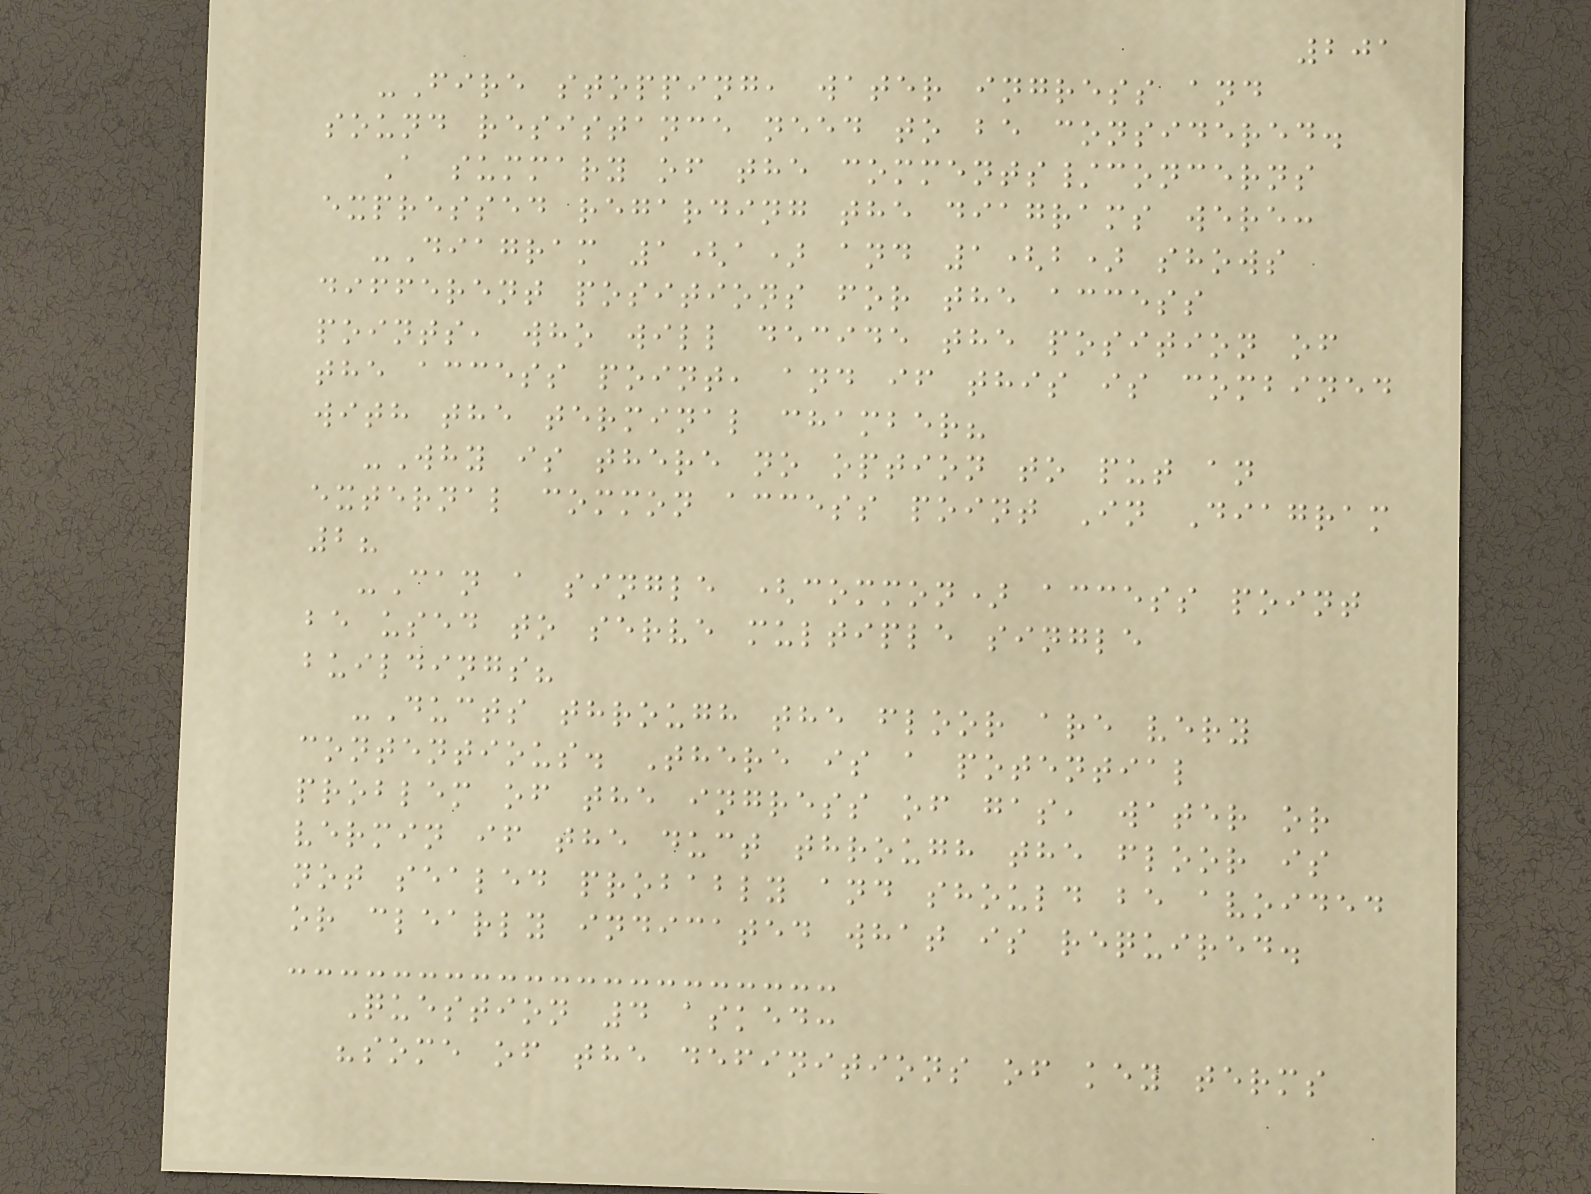201
-Fire stopping, water ingress and
sound resistance need to be considered.
A summary of the comments/concerns
expressed regarding the diagrams were:
-Diagram 1(a) and 1(b) shows
different positions for the access
points, who will decide the position of
the access point, and if this is combined
with the terminal chamber?
-Why is there no option to put an
external common access point In Diagram
2?
-Can a single (common) access point
be used to serve multiple single
buildings?
-Ducts through the floor are very
contentious. There is a potential
problem of the ingress of gas, water or
vermin if the duct through the floor is
not sealed probably and should be avoided
or clearly indicated what is required.
Question 4 asked:
"some of the definitions of key terms
